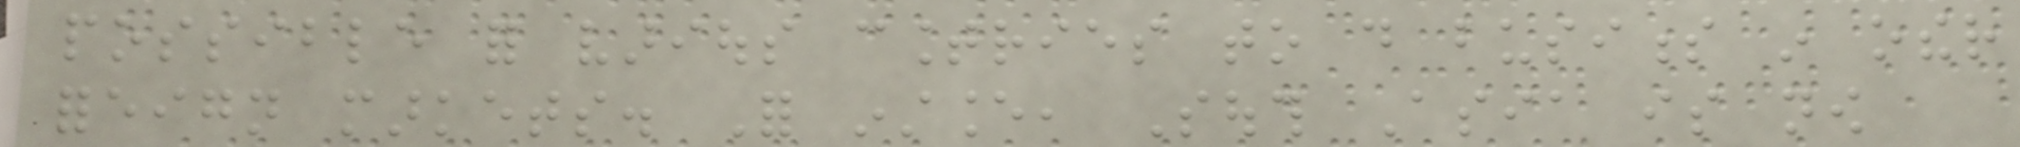possible for various countries to do business in other
foreign markets. For instance, South Asia is now
